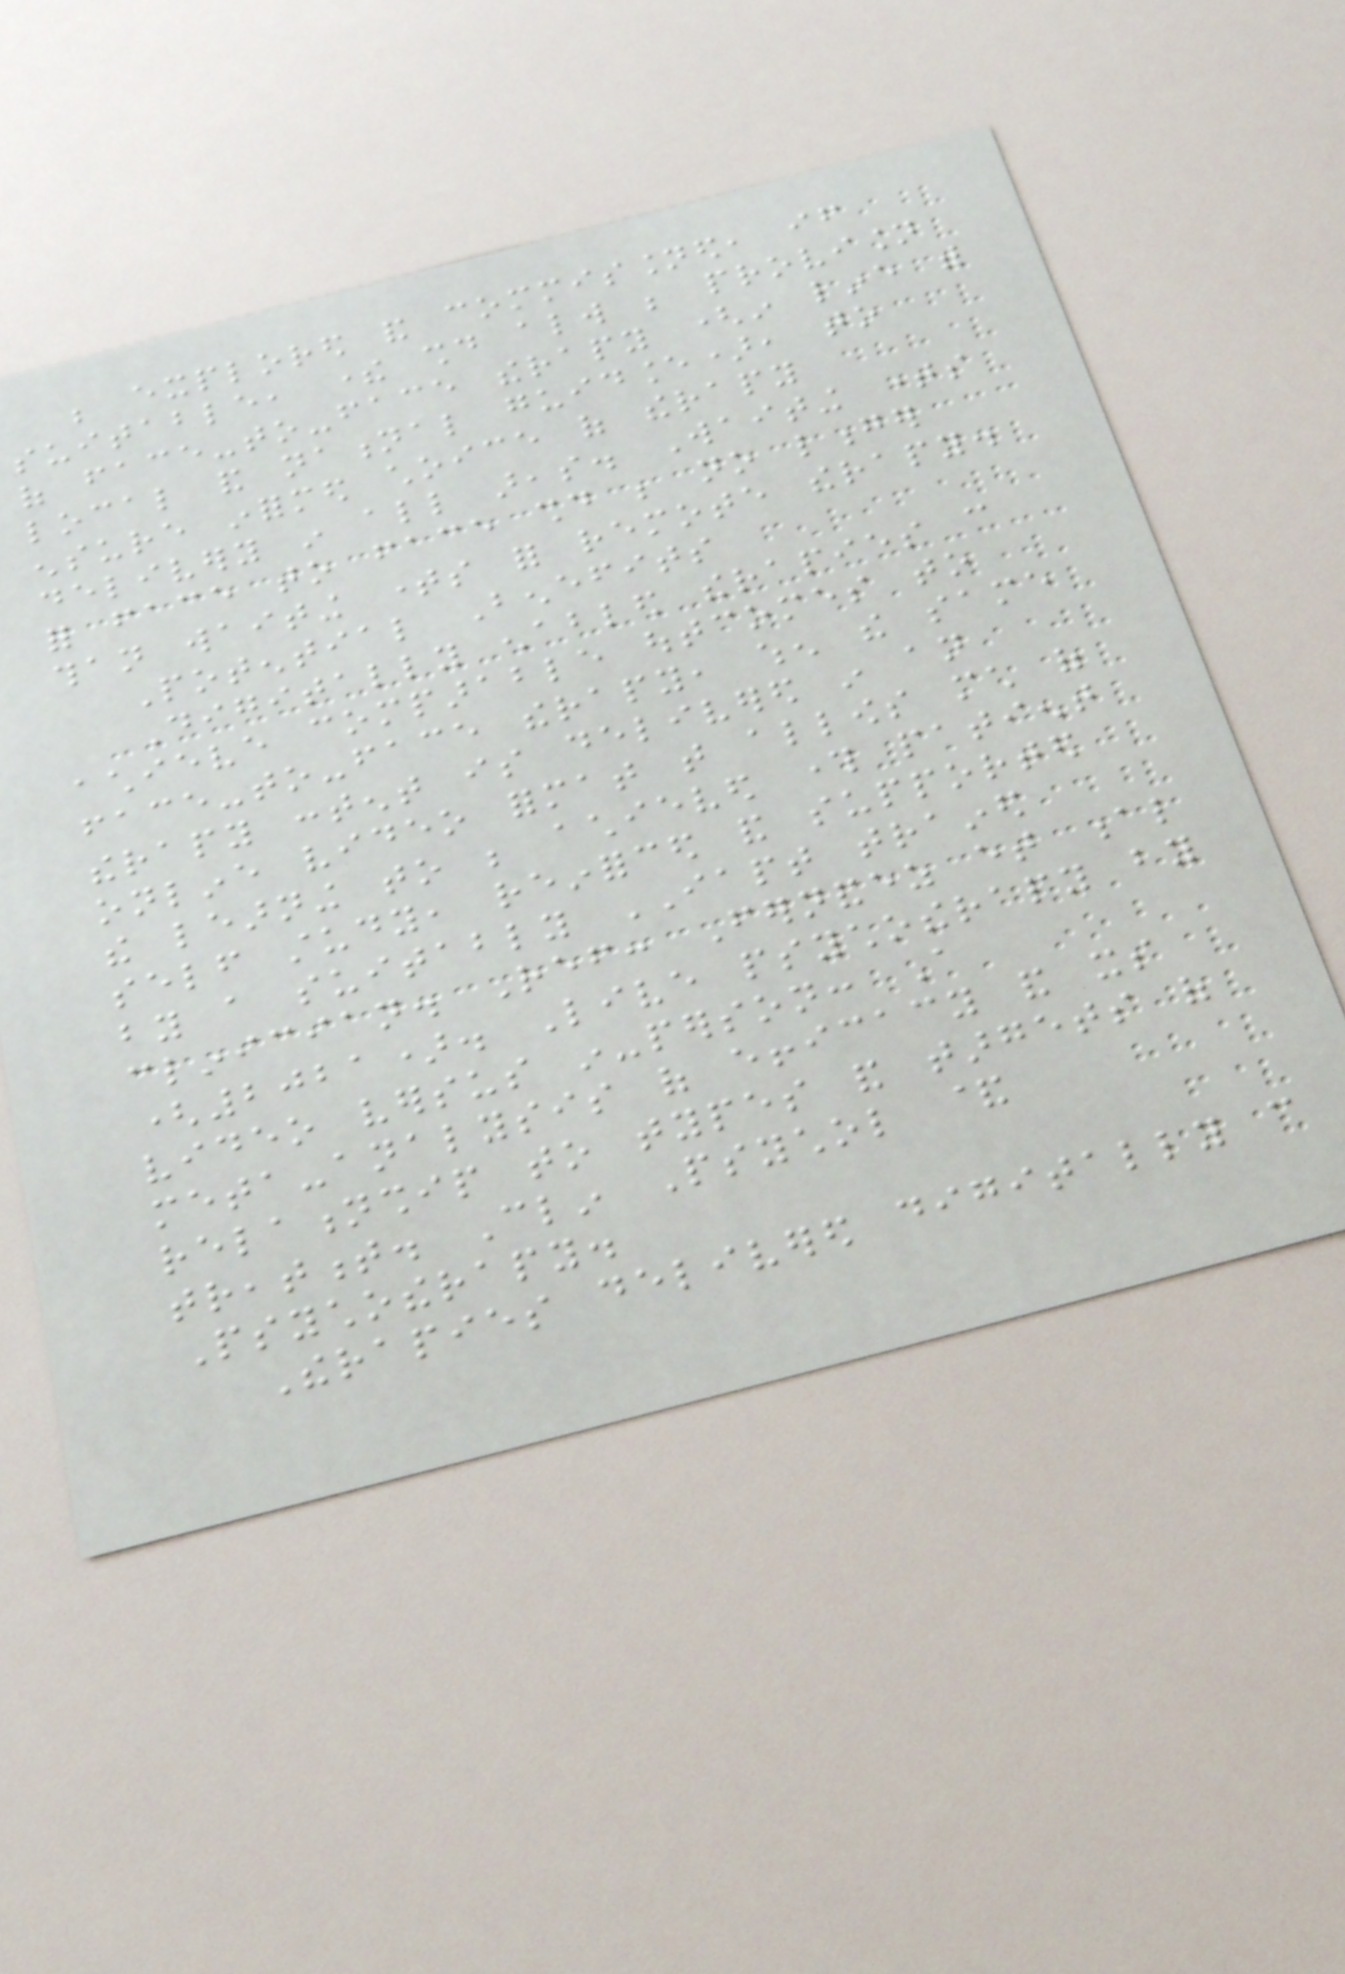be explored and commissioned, if
suitable, there should always be provision
of face-to-face therapy (in line with
local and national guidance), to
ensure informed choice of therapy
delivery in all areas. Waiting times
for face to face should be no longer
than waiting times for remote therapy.
Potential Benefits
Digitally enabled therapies can
achieve comparable outcomes to
face-to-face therapy, when the same
therapy content is delivered in an
online video format that allows much of
the learning to be achieved through patient
self study, reinforced and supported
by a suitably IAPT trained
clinician. Ref: Fernandez et al
(2021). Live psychotherapy by
video versus in-person: A
meta-analysis of efficacy and its
relationship to types and targets of
treatment. Clin Psychol &
Psychotherapy.
Therapies delivered digitally can
